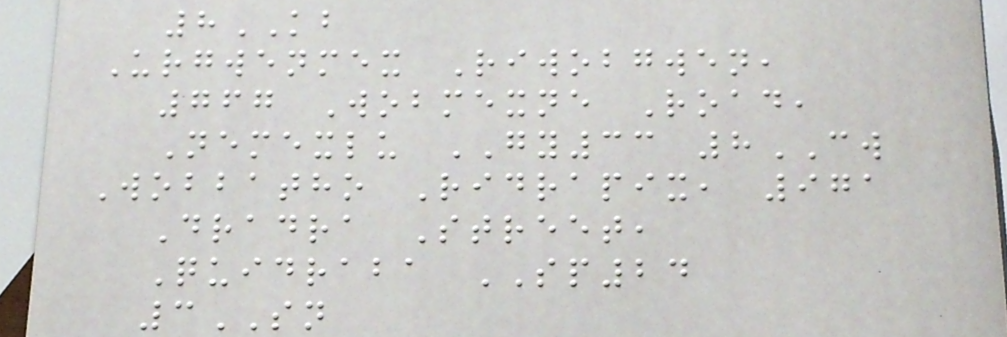8KB
Urgwenmex Riwobgwen,
767 Wobmexne Road,
Nemexlu GY33 8CW
Wobbatho Ridrapix, 971
Dradra Street,
Quidraba SP24
3SN
